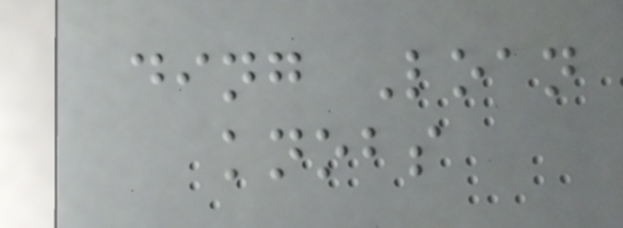ding Loan
knobs
